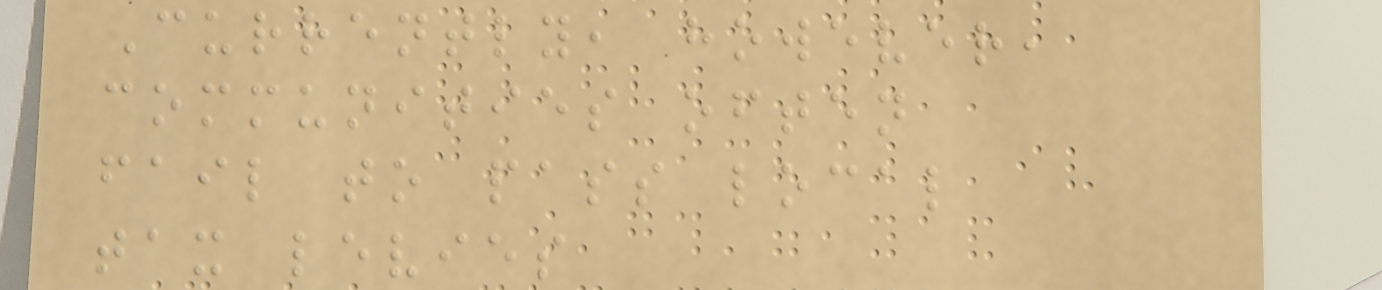Currently, however,
communities often
fail to pass local
tax levies
